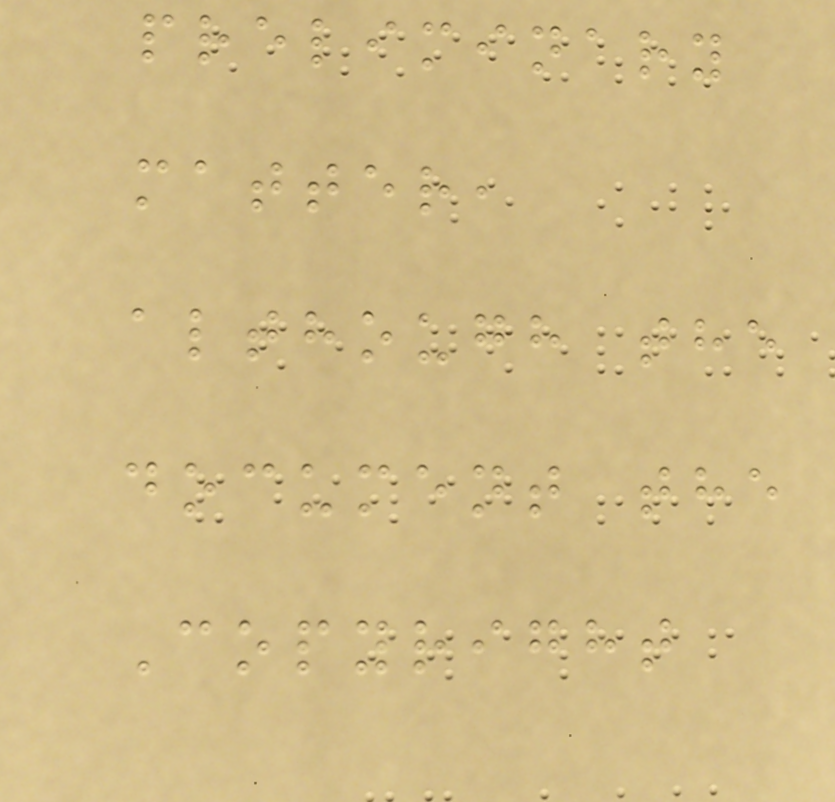preliminary
matter,
although the
document the
Copyright
